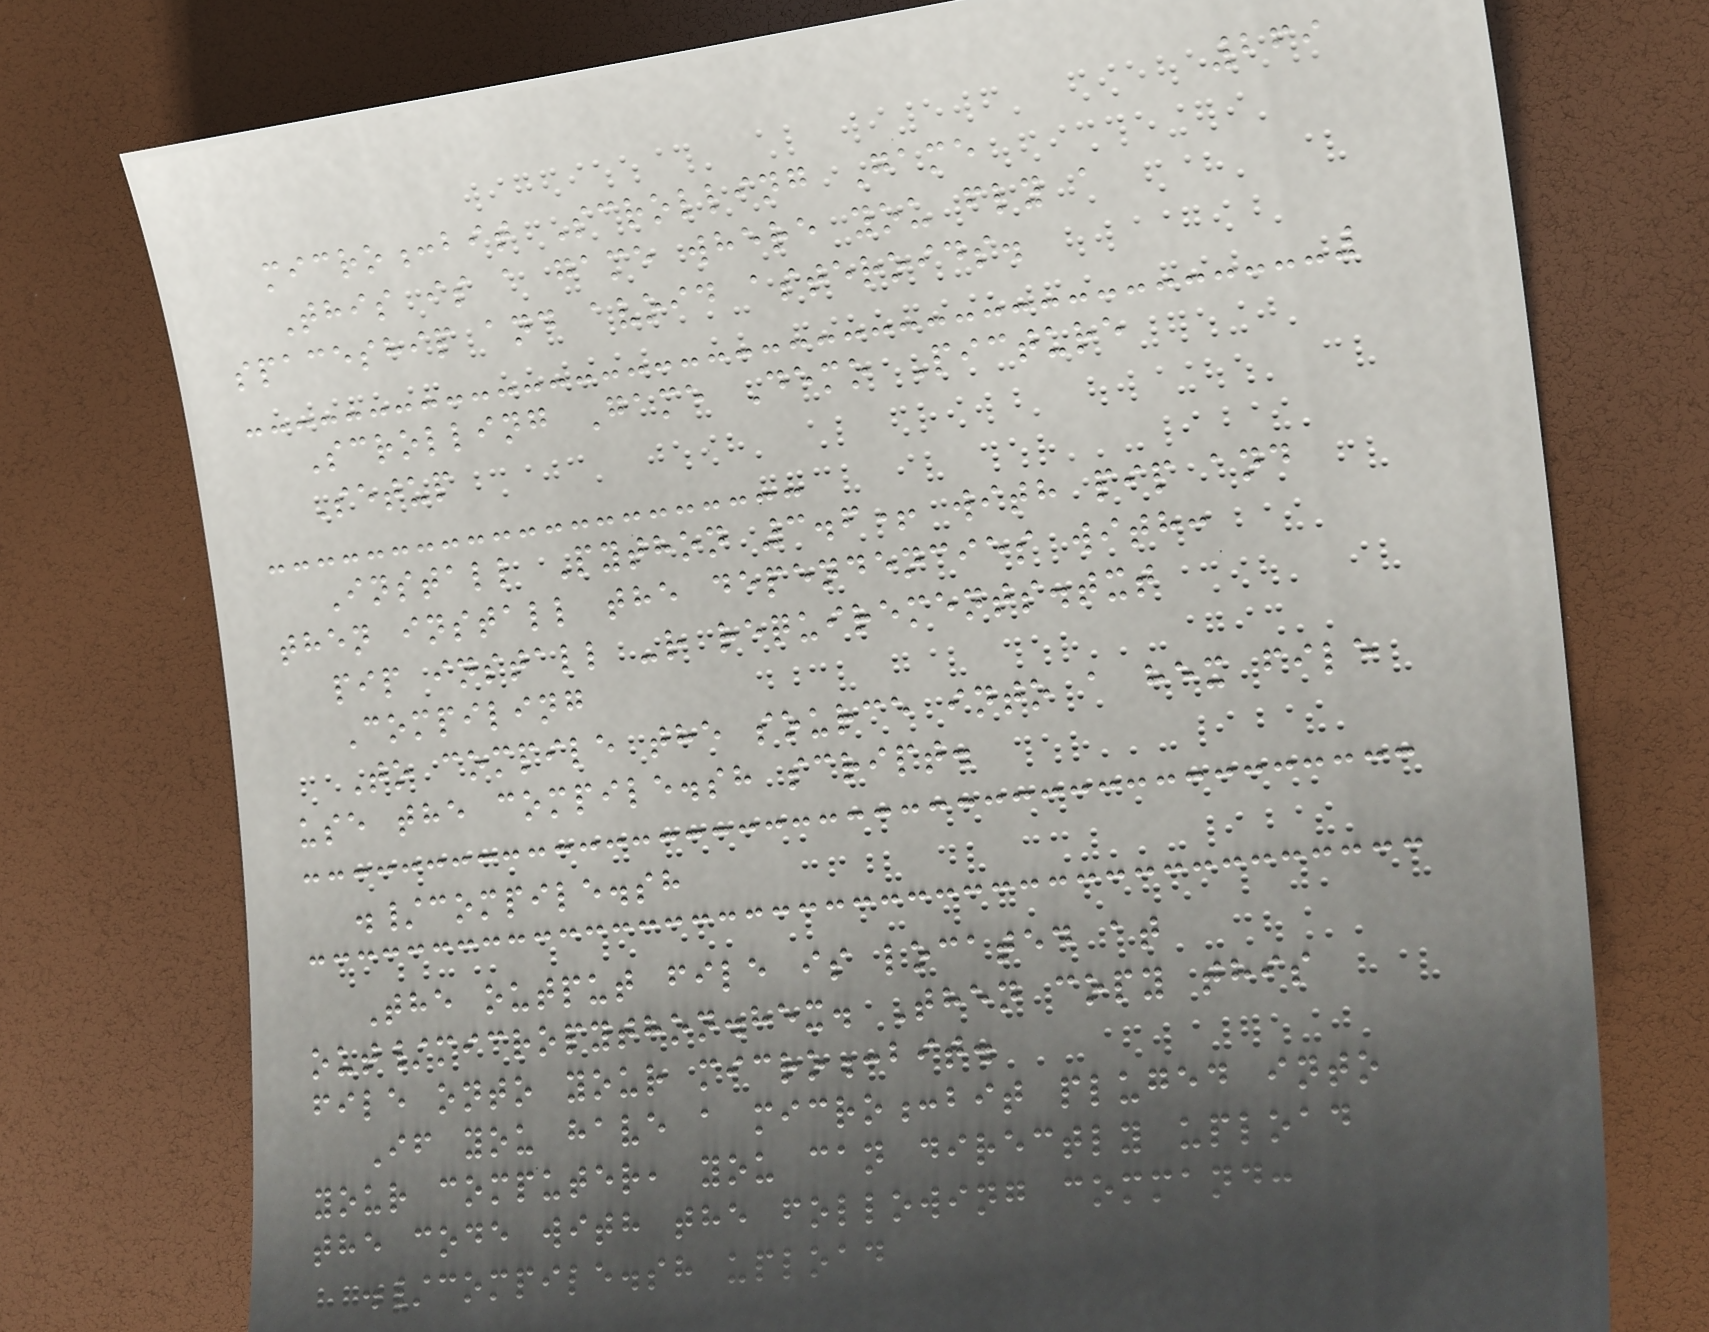269
micro:bit Scrolling Game
This is a game where you fly a
spaceship and avoid asteroids.
Scrolling Game Demo Picture
Setup
Install Python 3.6+ with pip and
then install the dependencies with:
pip install -r requirements.txt
Compiling
To compile the source into a hex file
use the compile.sh script.
./compile.sh
The output file is located at
out/micropython.hex. Then copy this
file onto your micro:bit.
If you have a micro:bit pluged into
your computer, you can directly upload
the code with the following command:
./compile.sh upload
